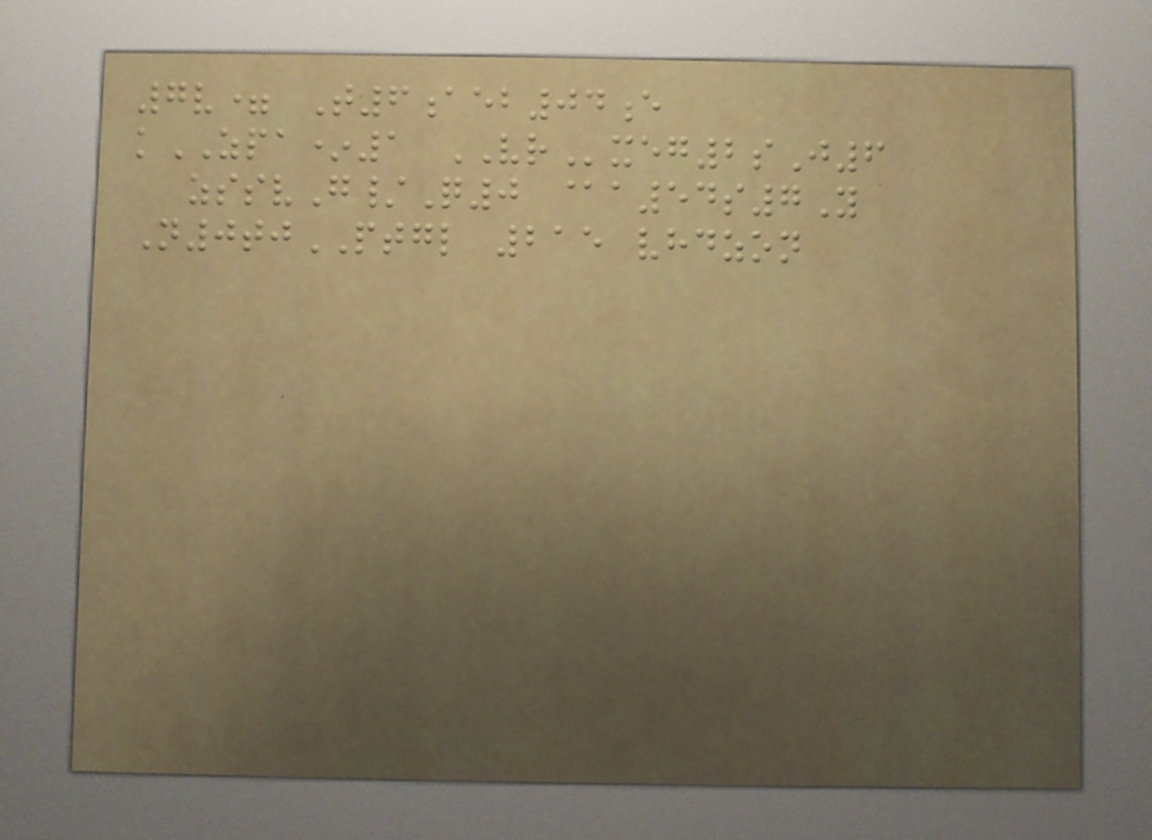7v= T6aeb04e
kZPA*1 VRxeg2sJ6
zssvG/Q0 @a54s7Y
N0tjPTGL 215 vhdzon
